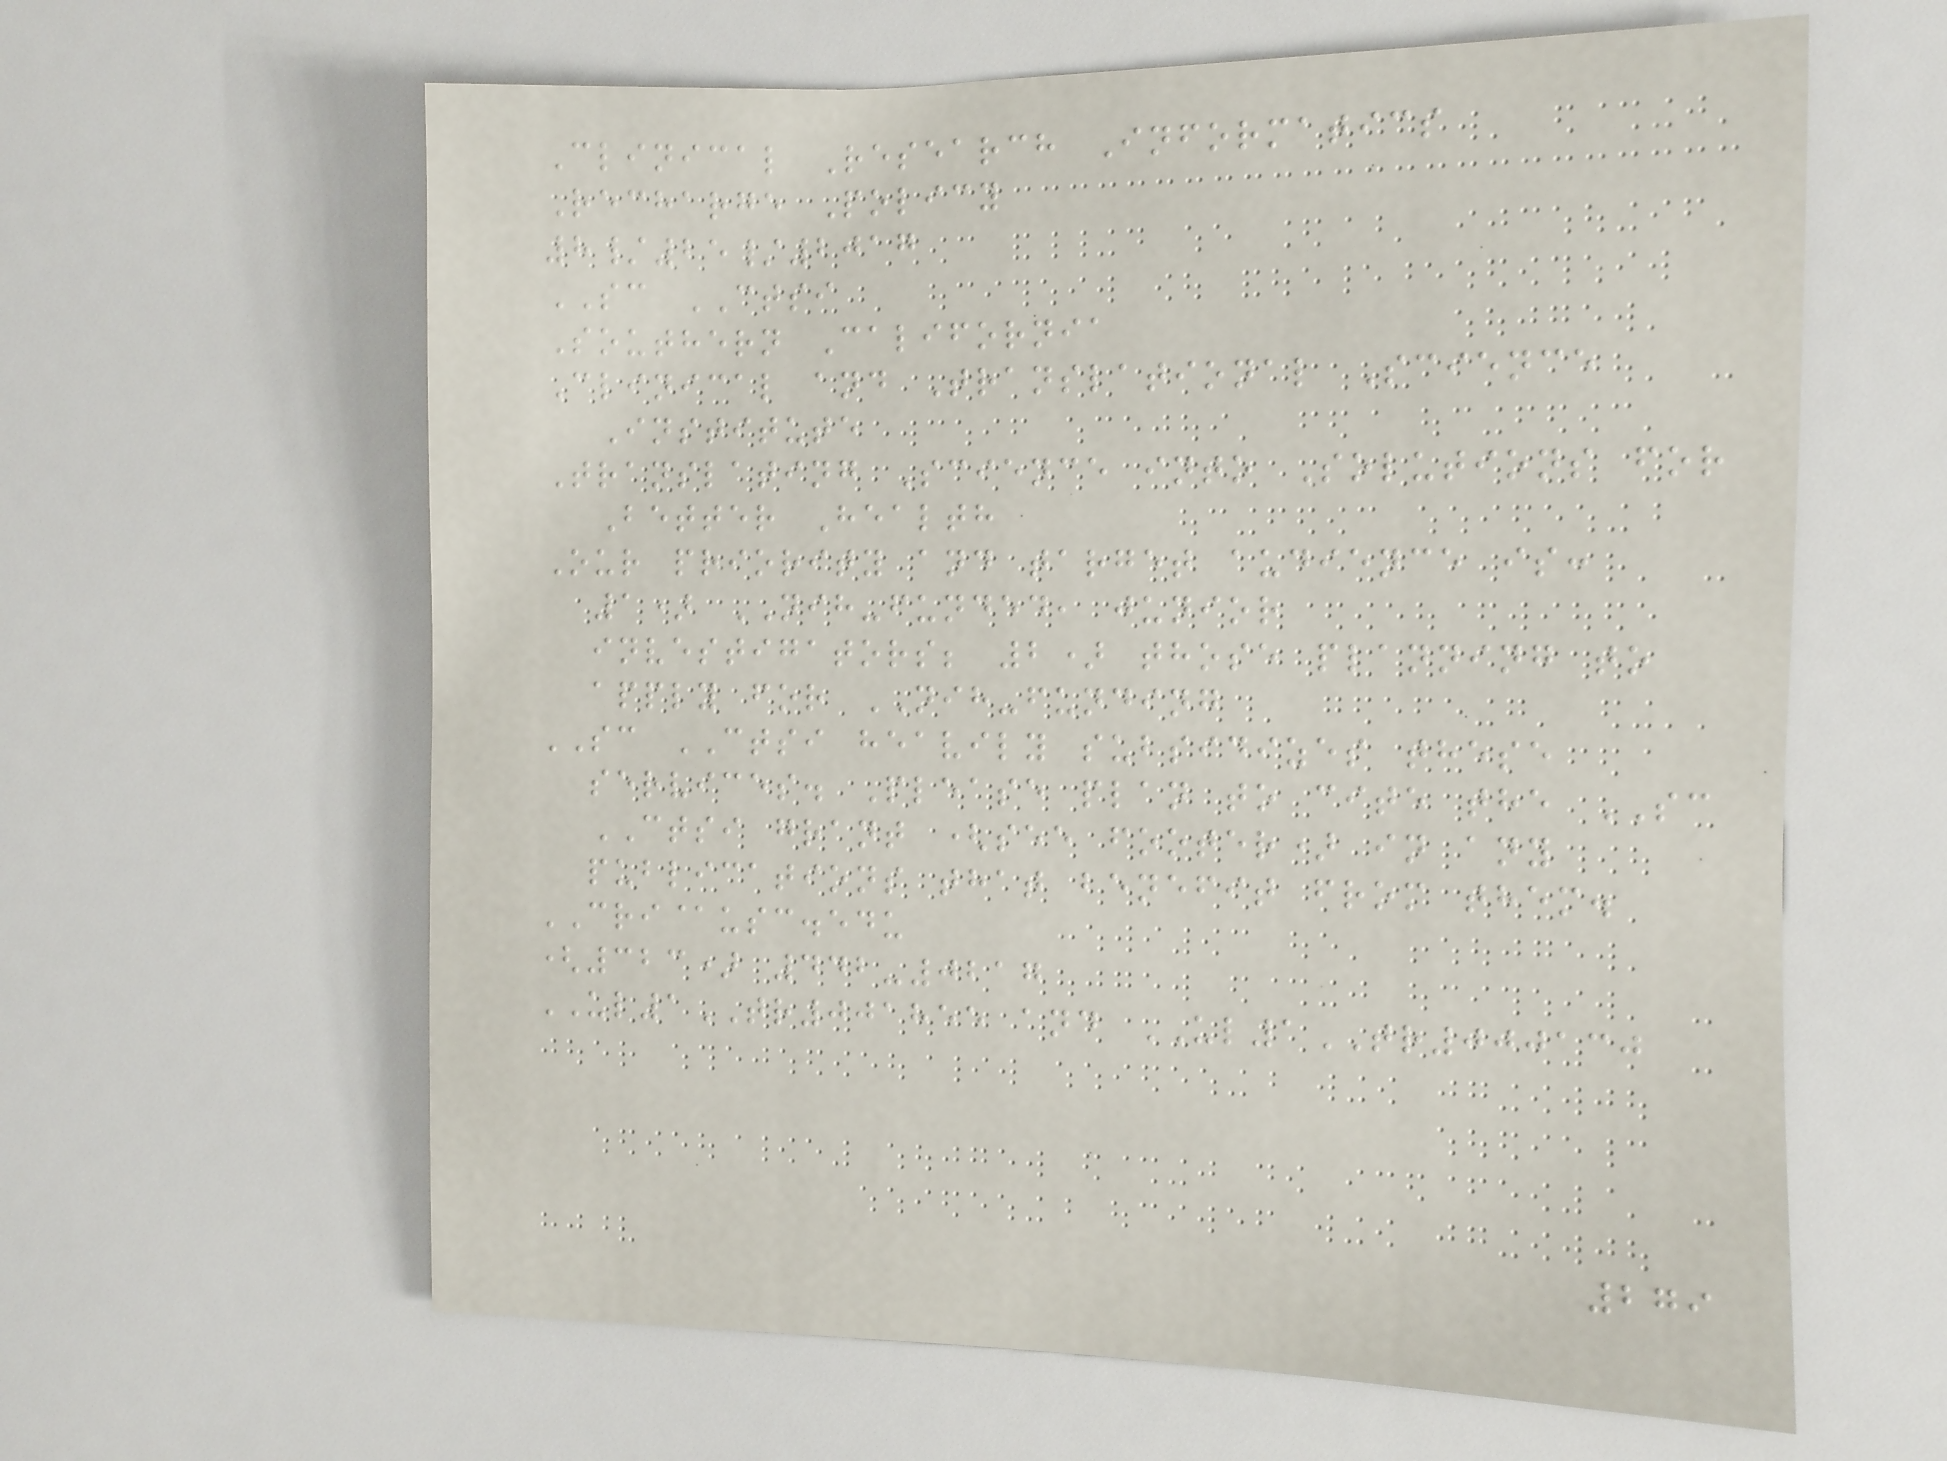Clinical Research Informatics
Recharge Policy
8/25/2017
SC CTSI
Southern California
Clinical and Translational Science
Institute
Translating Science into Solutions for
Better Health
Our priority and target audience is:
1) NIH-funded, junior
investigators; 2) those planning to
apply for NIH-funding
SC CTSI heavily subsidizes these
services. Please plan to cite the SC
CTSI grant (see footer) in any
publications that benefit from them.
CRI@usc.edu
(323) 442-0217
UL1TR001855 and UL1TR000130
279
